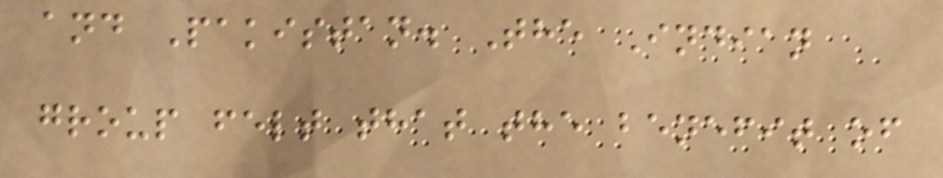and Pakistan. The Indian
group felt that the benefit of
